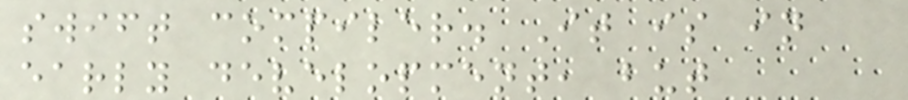swift compiler. It is in
early development, but
